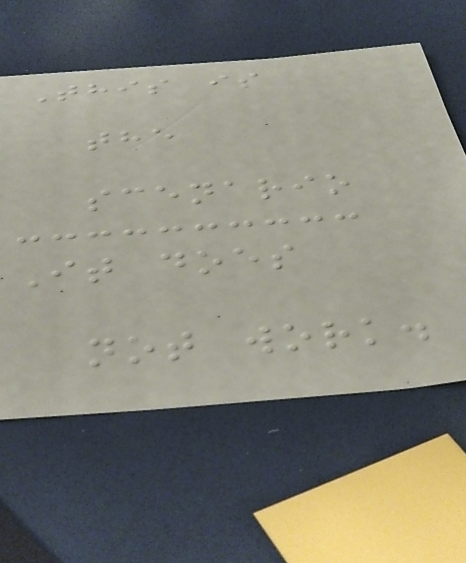This is
the
scenario
It does
not work.
